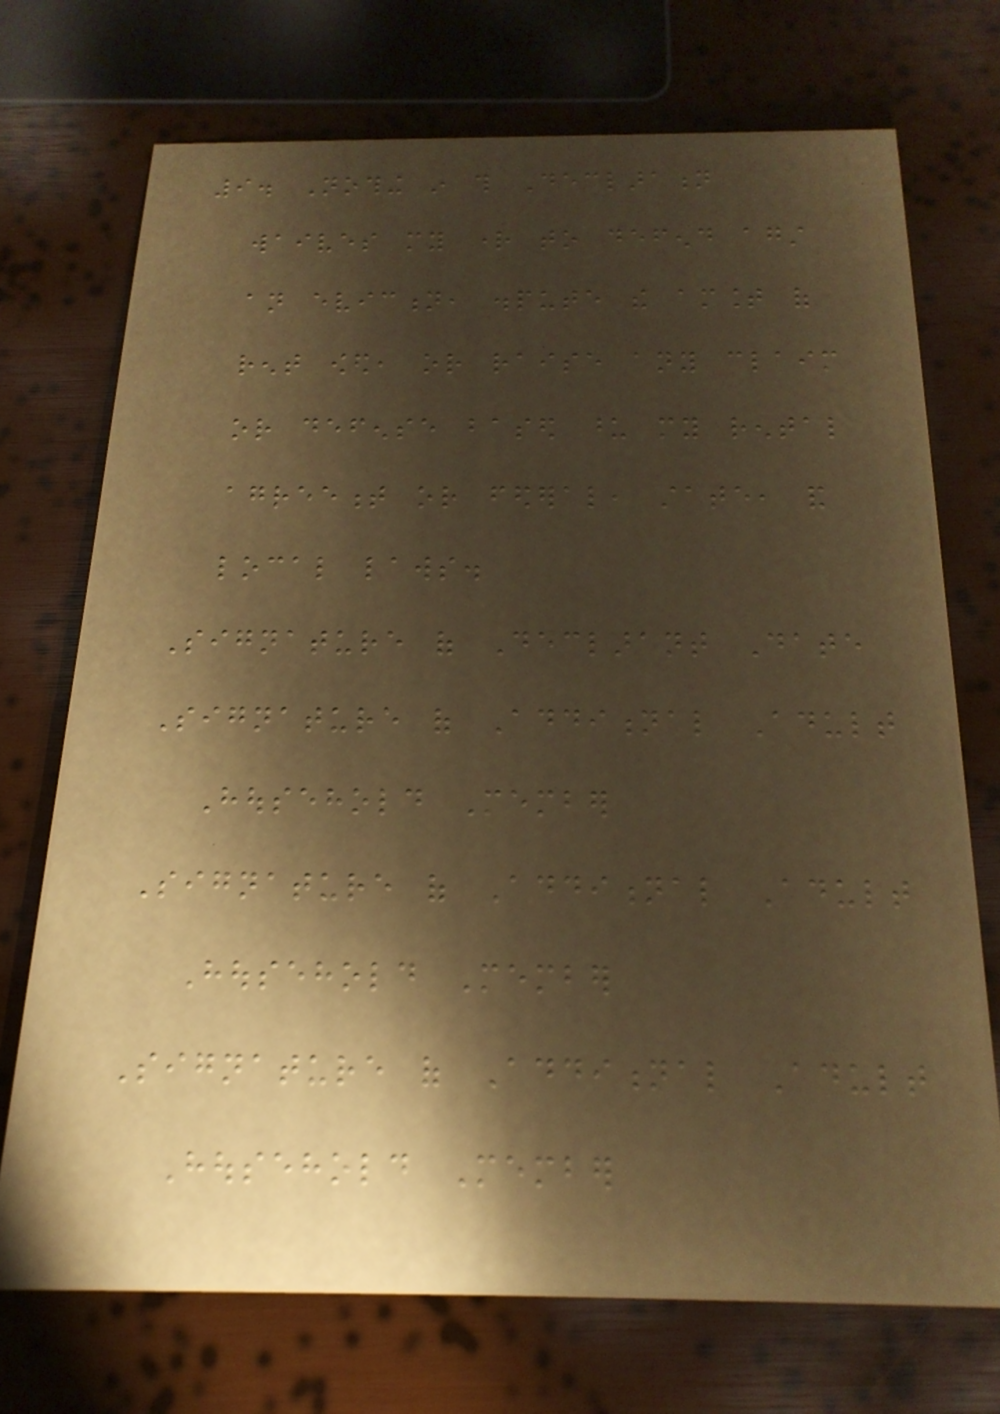9. Nothing in this Declaration
waives my right to defend against
an eviction, dispute the amount of
rent owed, or raise any claim
or defense based upon my rental
agreement or federal, state, and
local laws.
Signature of Declarant Date
Signature of Additional Adult
Household Member
Signature of Additional Adult
Household Member
Signature of Additional Adult
Household Member
